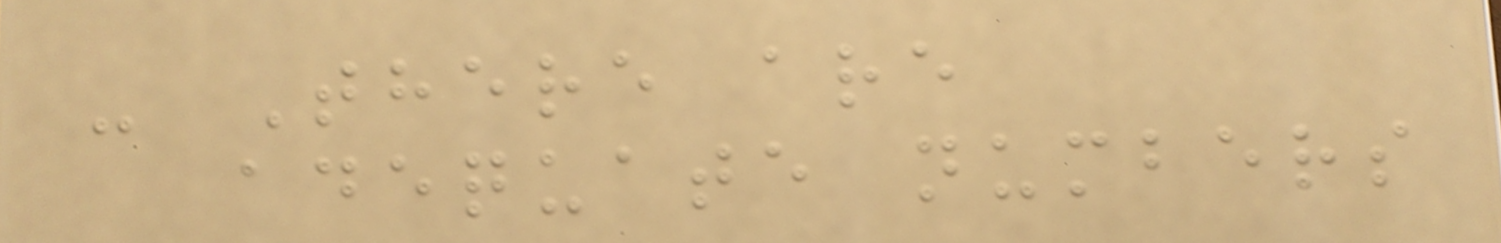- There are
adequate numbers
